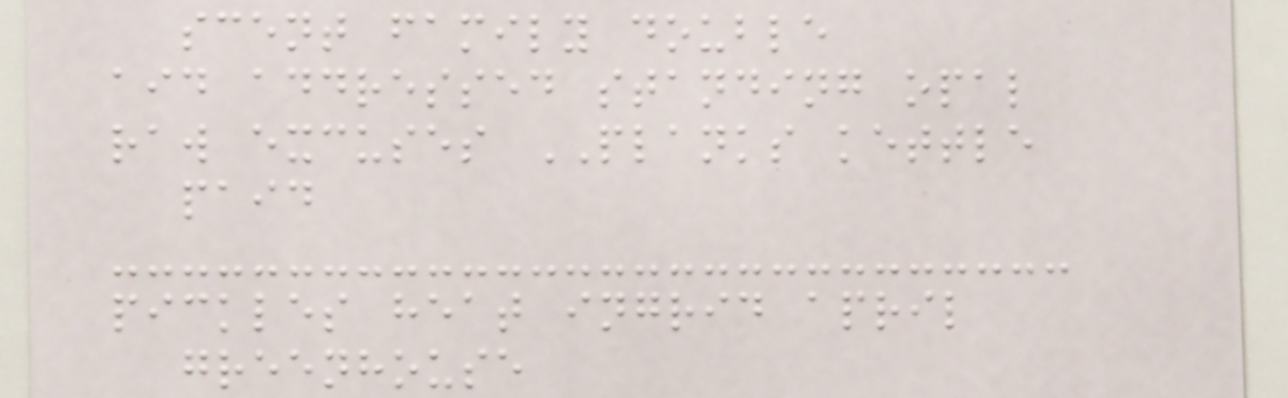scent family double
aid addressed standing opal
raw excuses PLANKS kettle
paid
pickles heat ingrid april
greenhouse
